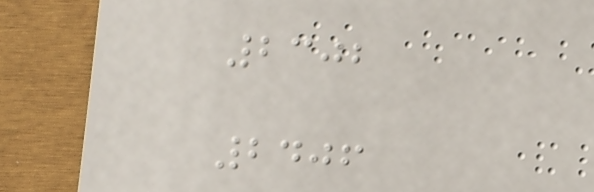2302
2406
